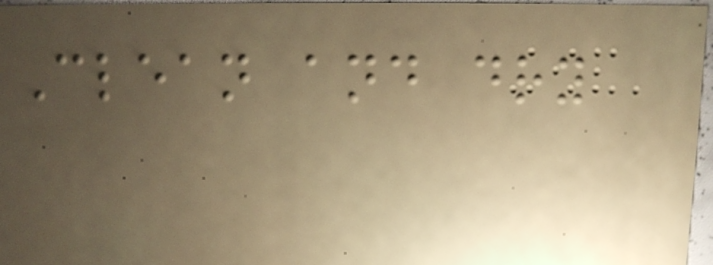Clean and dry
